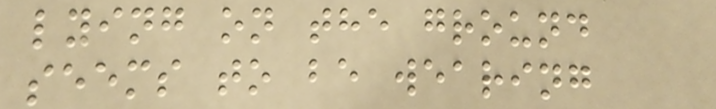lying on the ground
seems to be wearing
